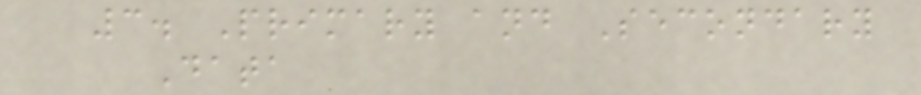3. Primary and Secondary
Data
